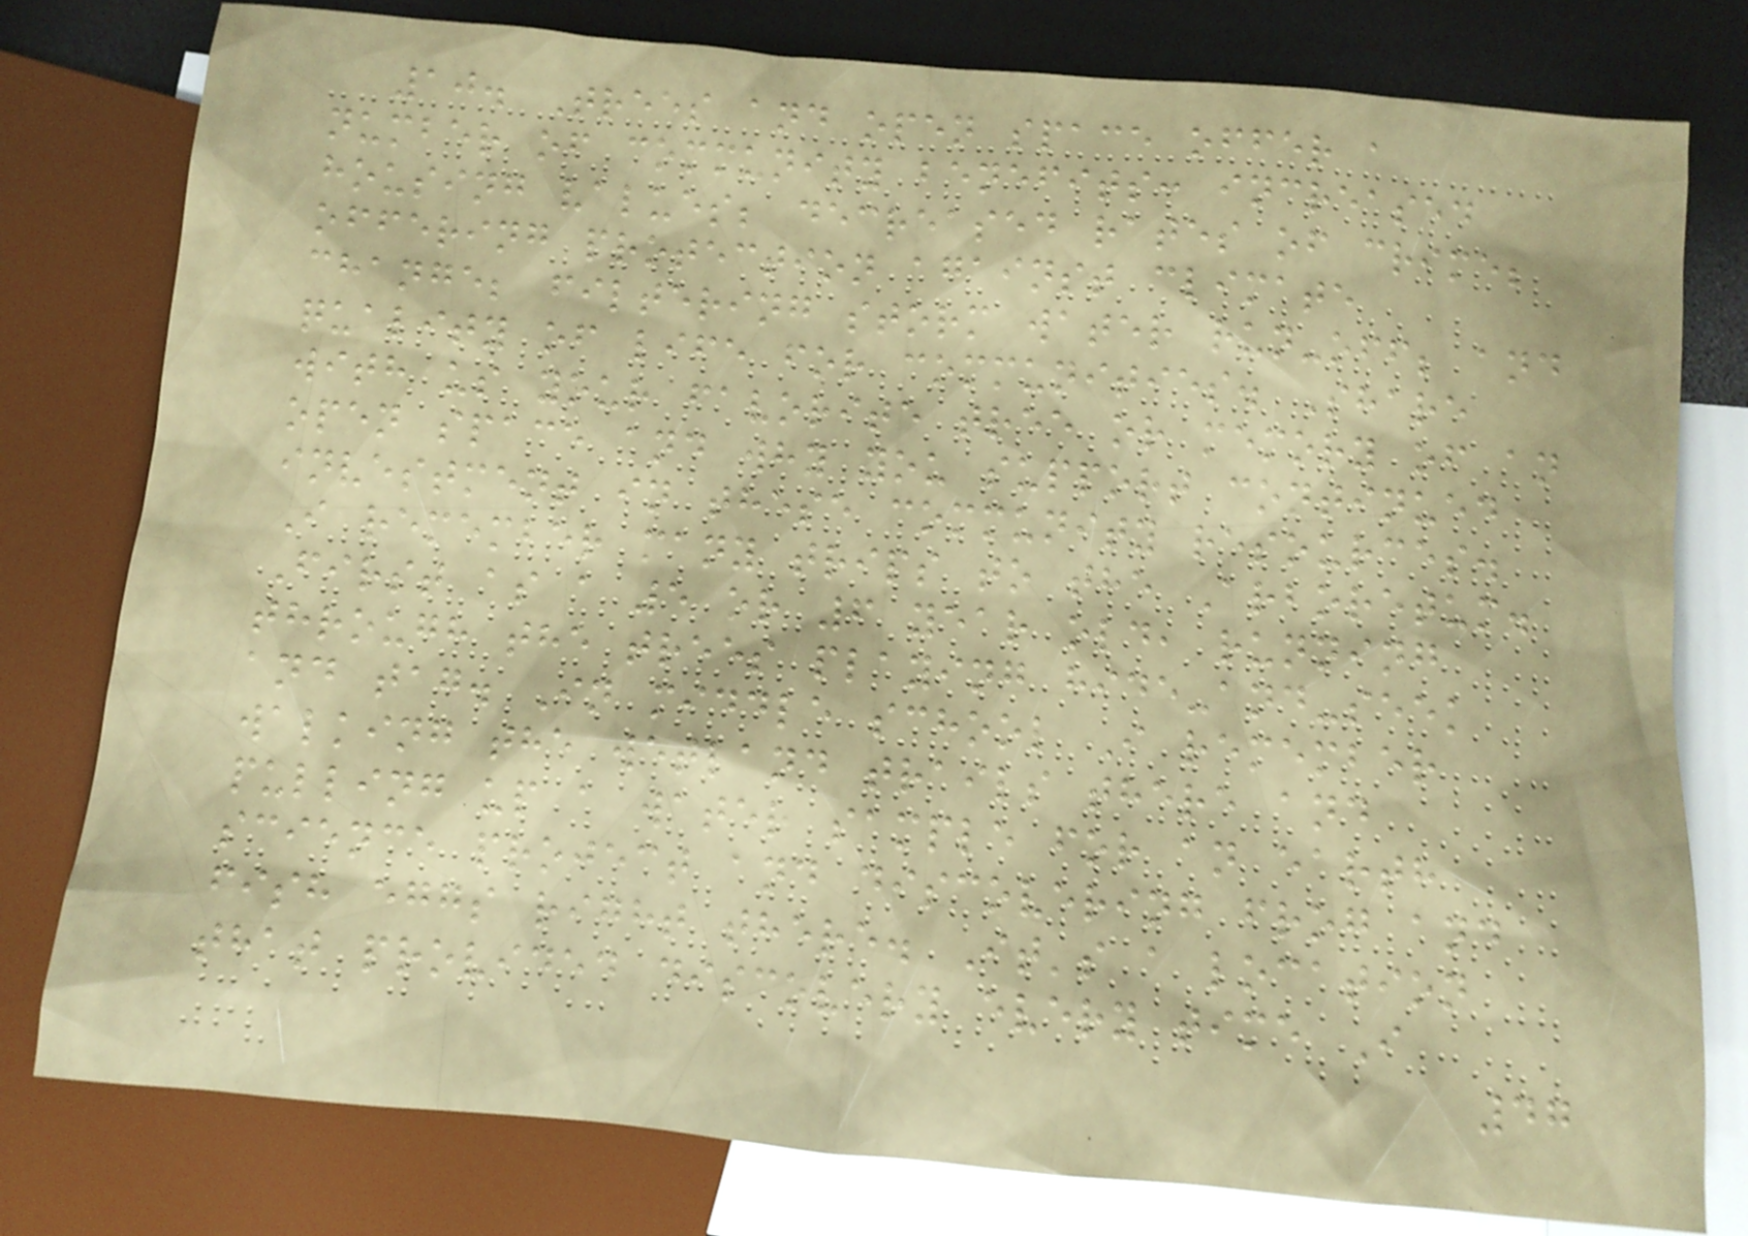10. Trees and open space offer a
number of community benefits: increased
housing values; decreased rates of crime;
offering protection against climate
change; filtering storm water run-off; and
quality of life for communities. Share
with us your favorite tree or memory of an
open space and why you support continued
investment in these community resources.
I remember many trips to the Arboretum.
First as a 5 or 6 year old, running
through the trees playing hide-and-seek
and tag. In middle school I remember
walking the wetland trails there and
pulling up a water sample for an earth
science project and discovering frog and
fish eggs right there. It's a location
that provided discovery every time I
47
